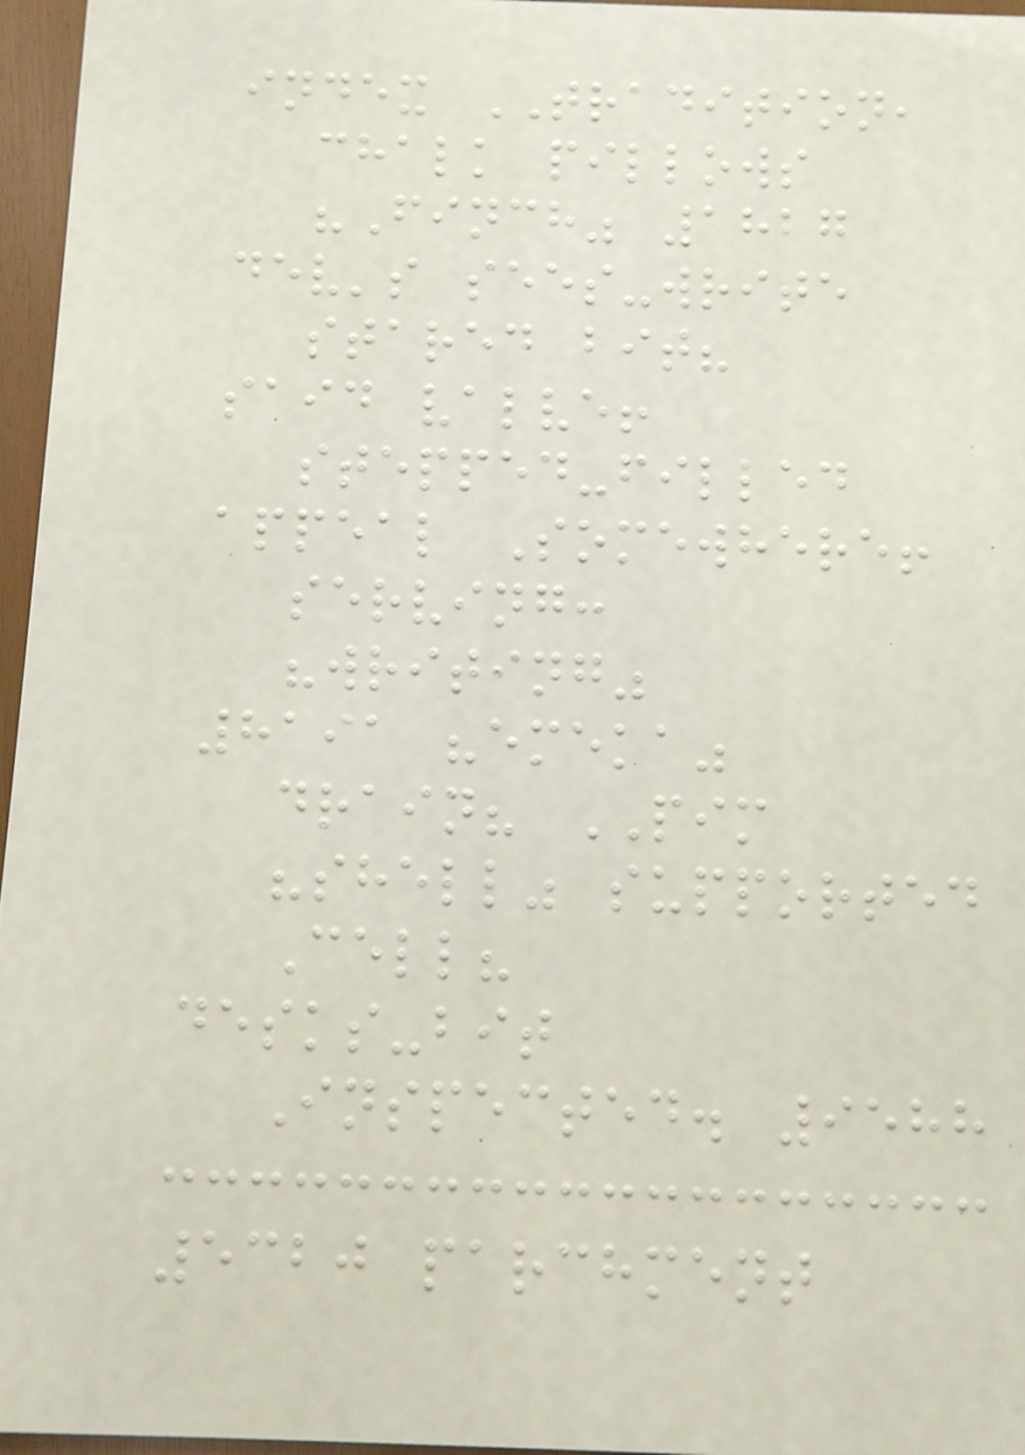index TRADITION,
chalk pillows
"Finch" 1827
dev's sees-write
stared bit?
said valve!
stepped-filled
appeal Somewhere!
serving:
"writing"
8191 "emeka"
drain? PIM
"shell" supported
Cell?
desks-bit
Inspected. 9588
5320 parchment
